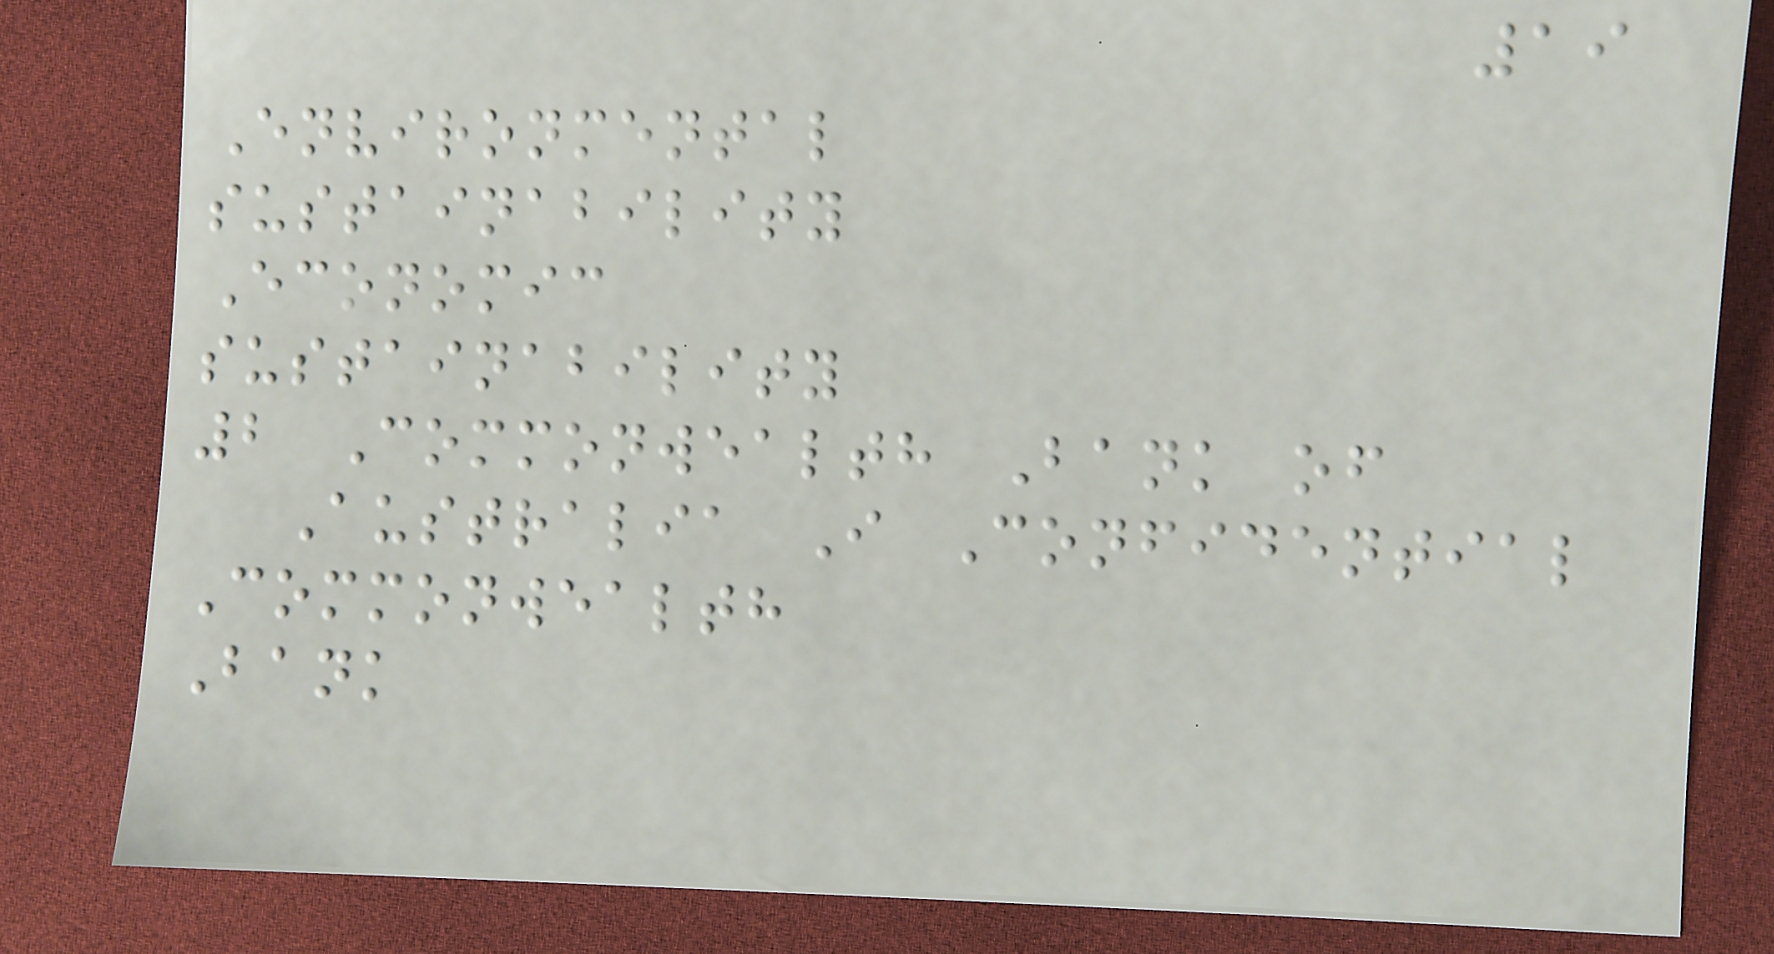19
Environmental
sustainability
Economic
sustainability
2 Commonwealth Bank of
Australia I Confidential
Commonwealth
Bank
